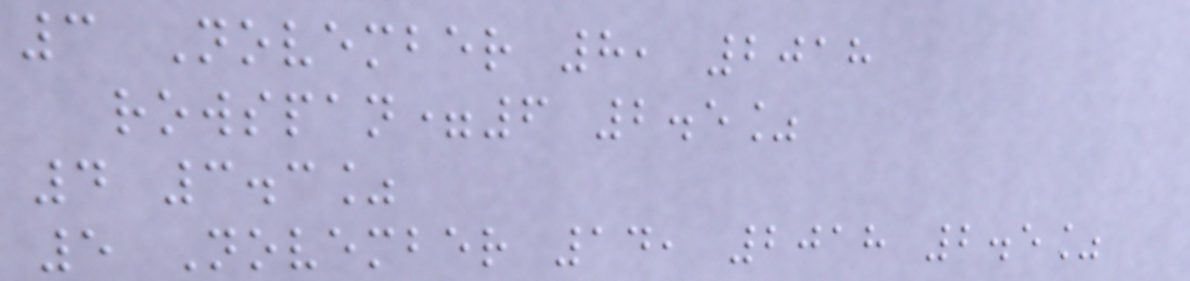3 November 8, 2018
rowspan=6 2.5%
4 3.3%
5 November 14, 2018 2.5%
